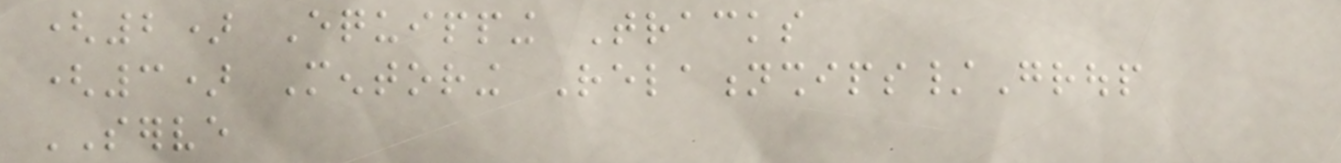(2) Equipping Tracks
(3) Mentoring Relationships/Group
SERVE
